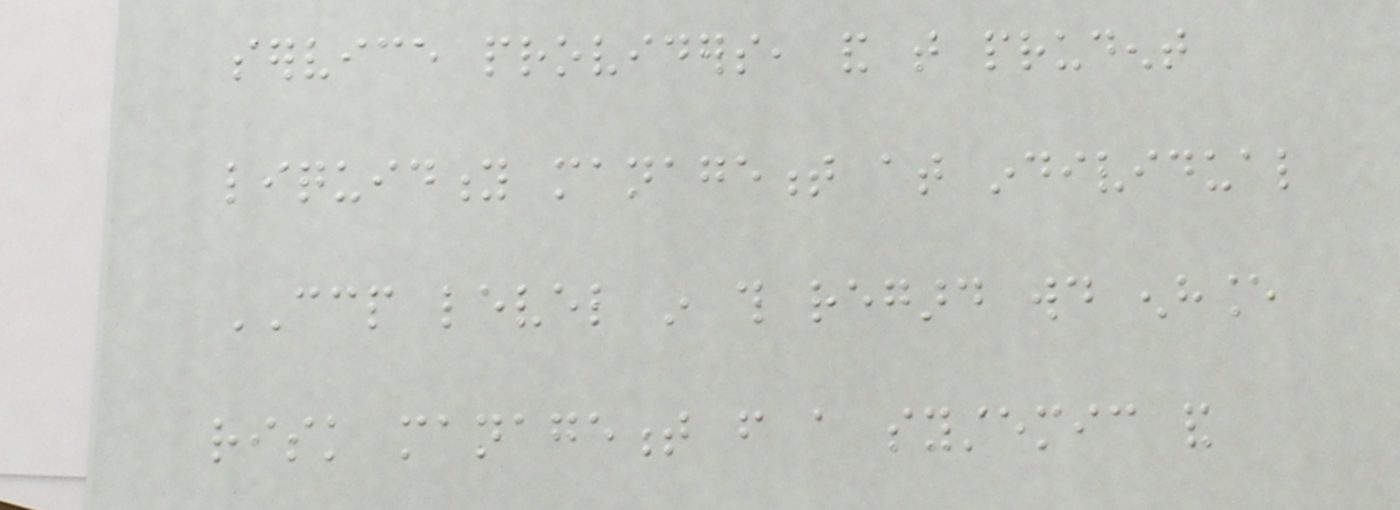service providers, and that prudent
liquidity management at individual
CCP level in this regard would enhance
risk management from a systemic and
